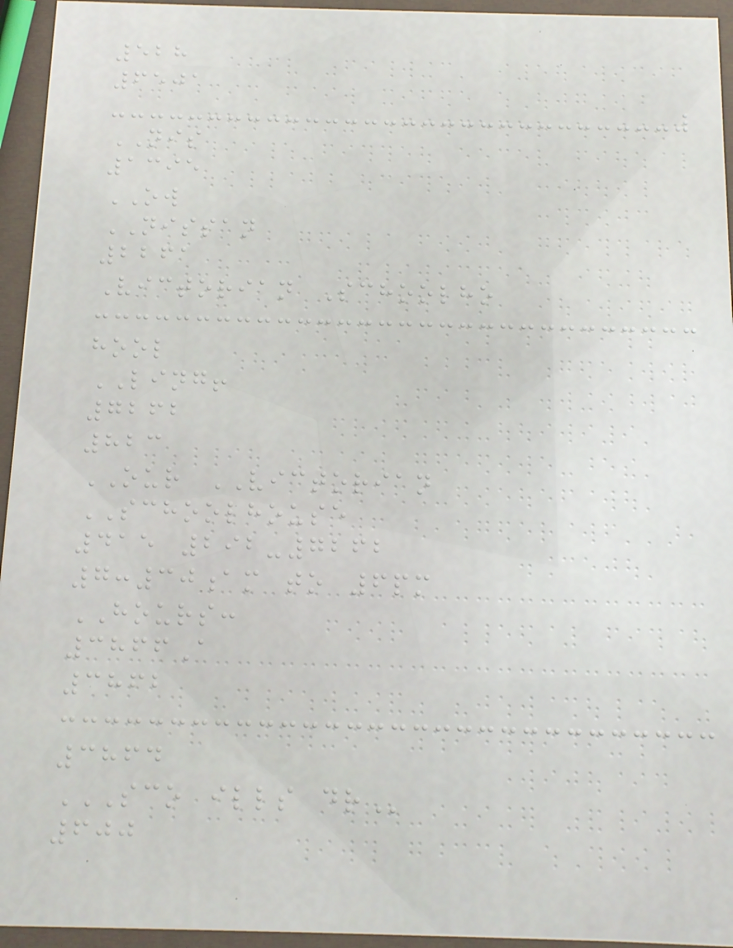528
6501
NIS
1395
OW
NISSAN
2261
Victorian Schoolho
hool
LING!
7262
823
OUR VICTORIAN
SCHOOLHOUSE
415 292-7262
7:30am to 6pm
HOURS:
3866A
3862
3864
SCO ILLS DR
600
